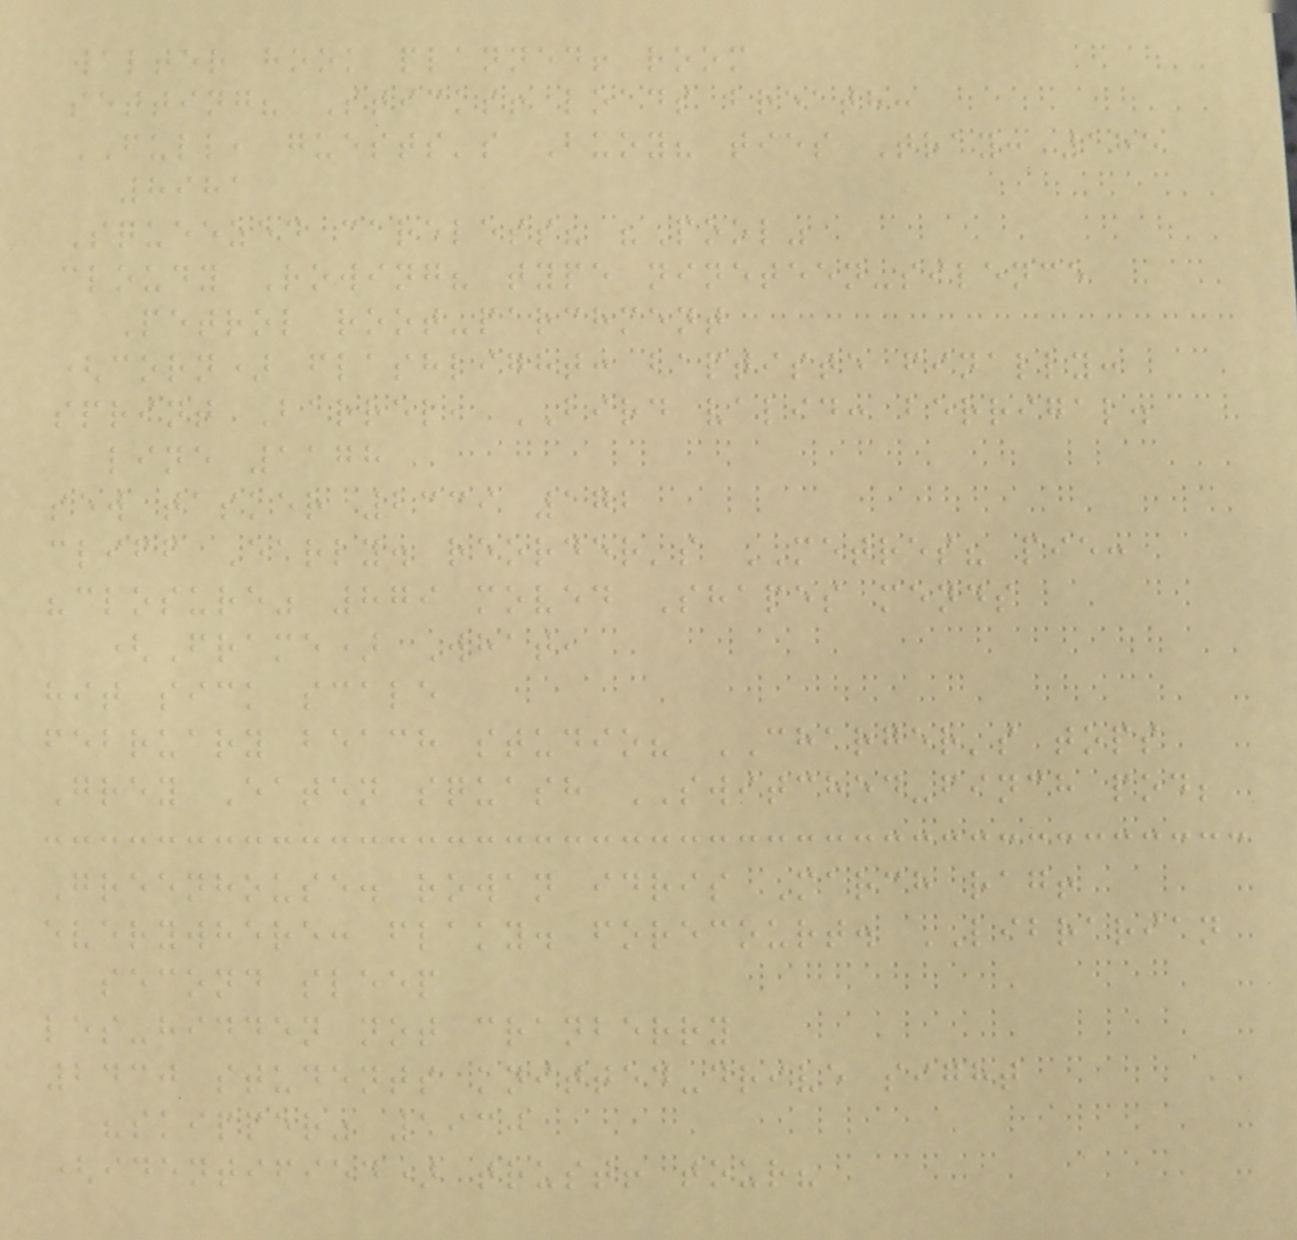walter hook planned! room
setting? Sticks! loads breath:
FULL, guests's Buoy? ties Tray: 185
8981
Squeezed careless? "Pool"
cloudy Rowing? type nineteen-silence
Petrol root-parchment
(corn) flashlight: baptiste finally:
sprint Barrel, BIRD valid: berrigal.
line 1178
sew tasker 2339 172
cliff Early. reorder's METRES? pie:
"closure" 879 moved Shapes mends
(Frame) What,
hit sick scale
february beach studio? CHARGER's tops
Grey Eaten squash SWITCHED-finch pod;
Greenhouse. rowan idris March rag!
everywhere: flaky. forecourt. LIBRARIAN
second sleep
les-hidden not cranberry
2430 students knitted-drive sight
"skipper" 1930
(identified) trust! tour?
